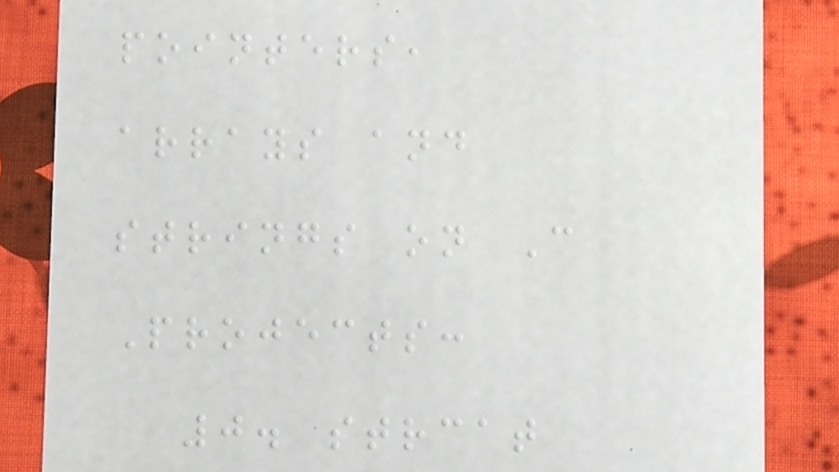pointers,
arrays and
strings on C
Projects:
0. strcat
